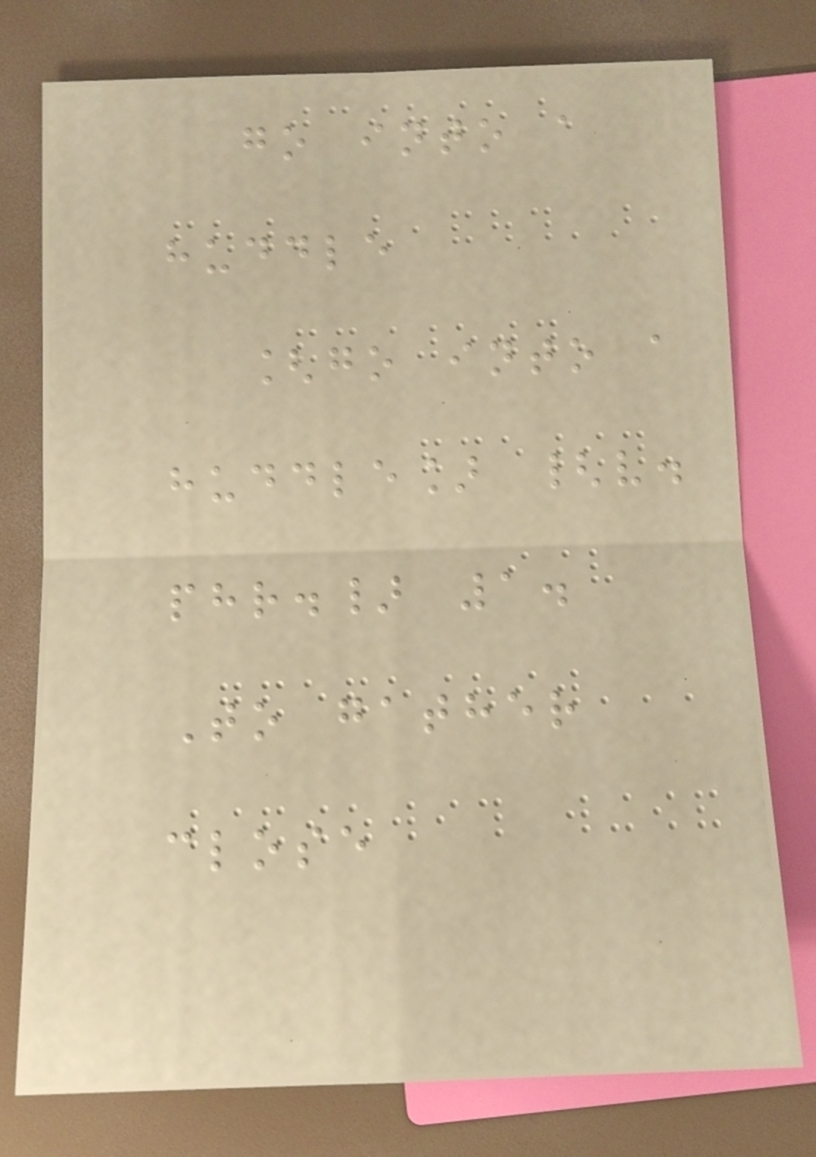go into a
huddle
[go into a
huddle] {v.
phr.} 1.
To gather
close
